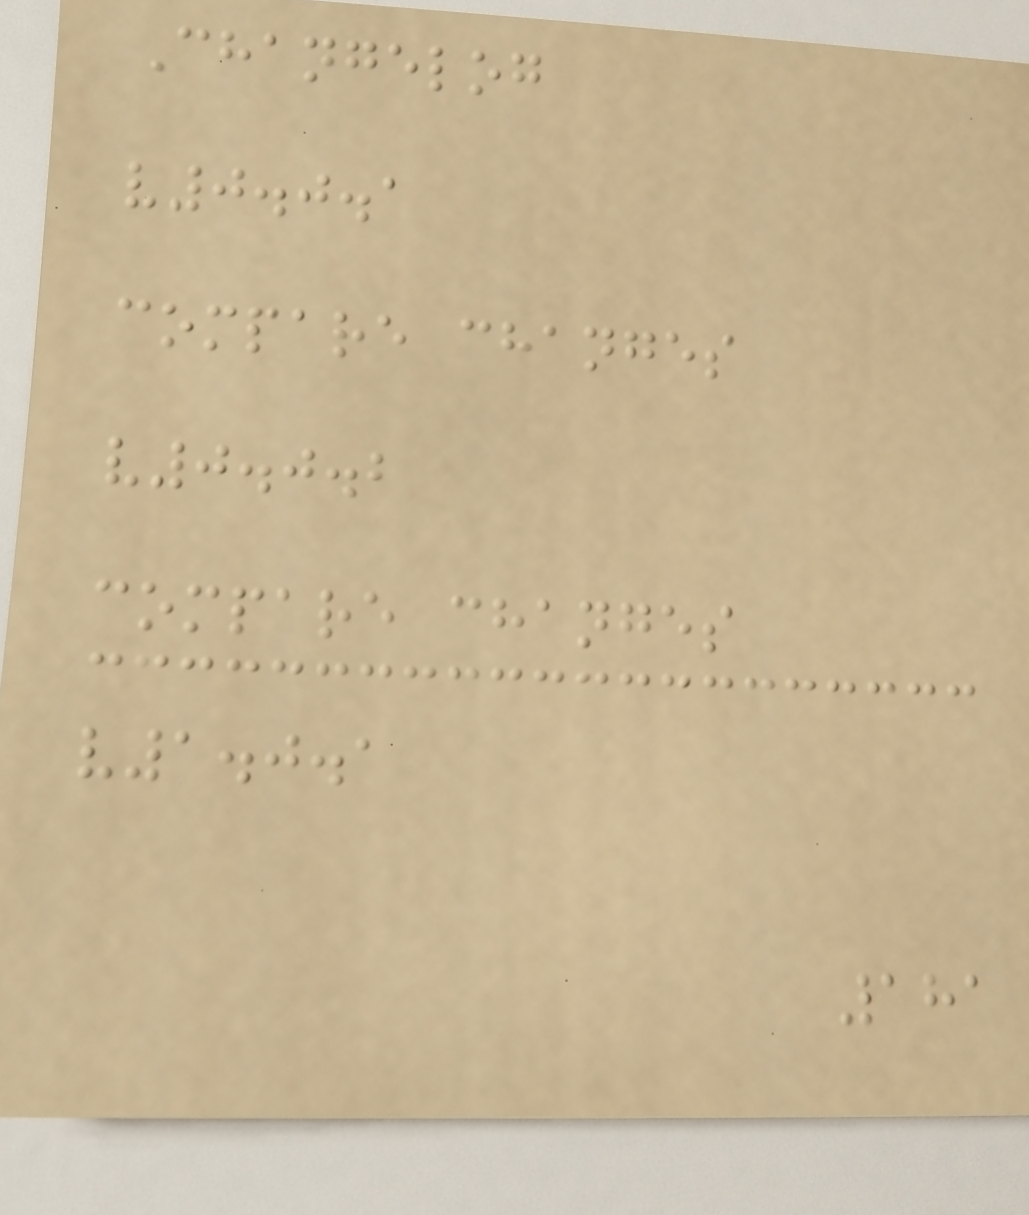Changelog
v0.0.1
compare changes
v0.0.2
compare changes
v1.0.1
181
